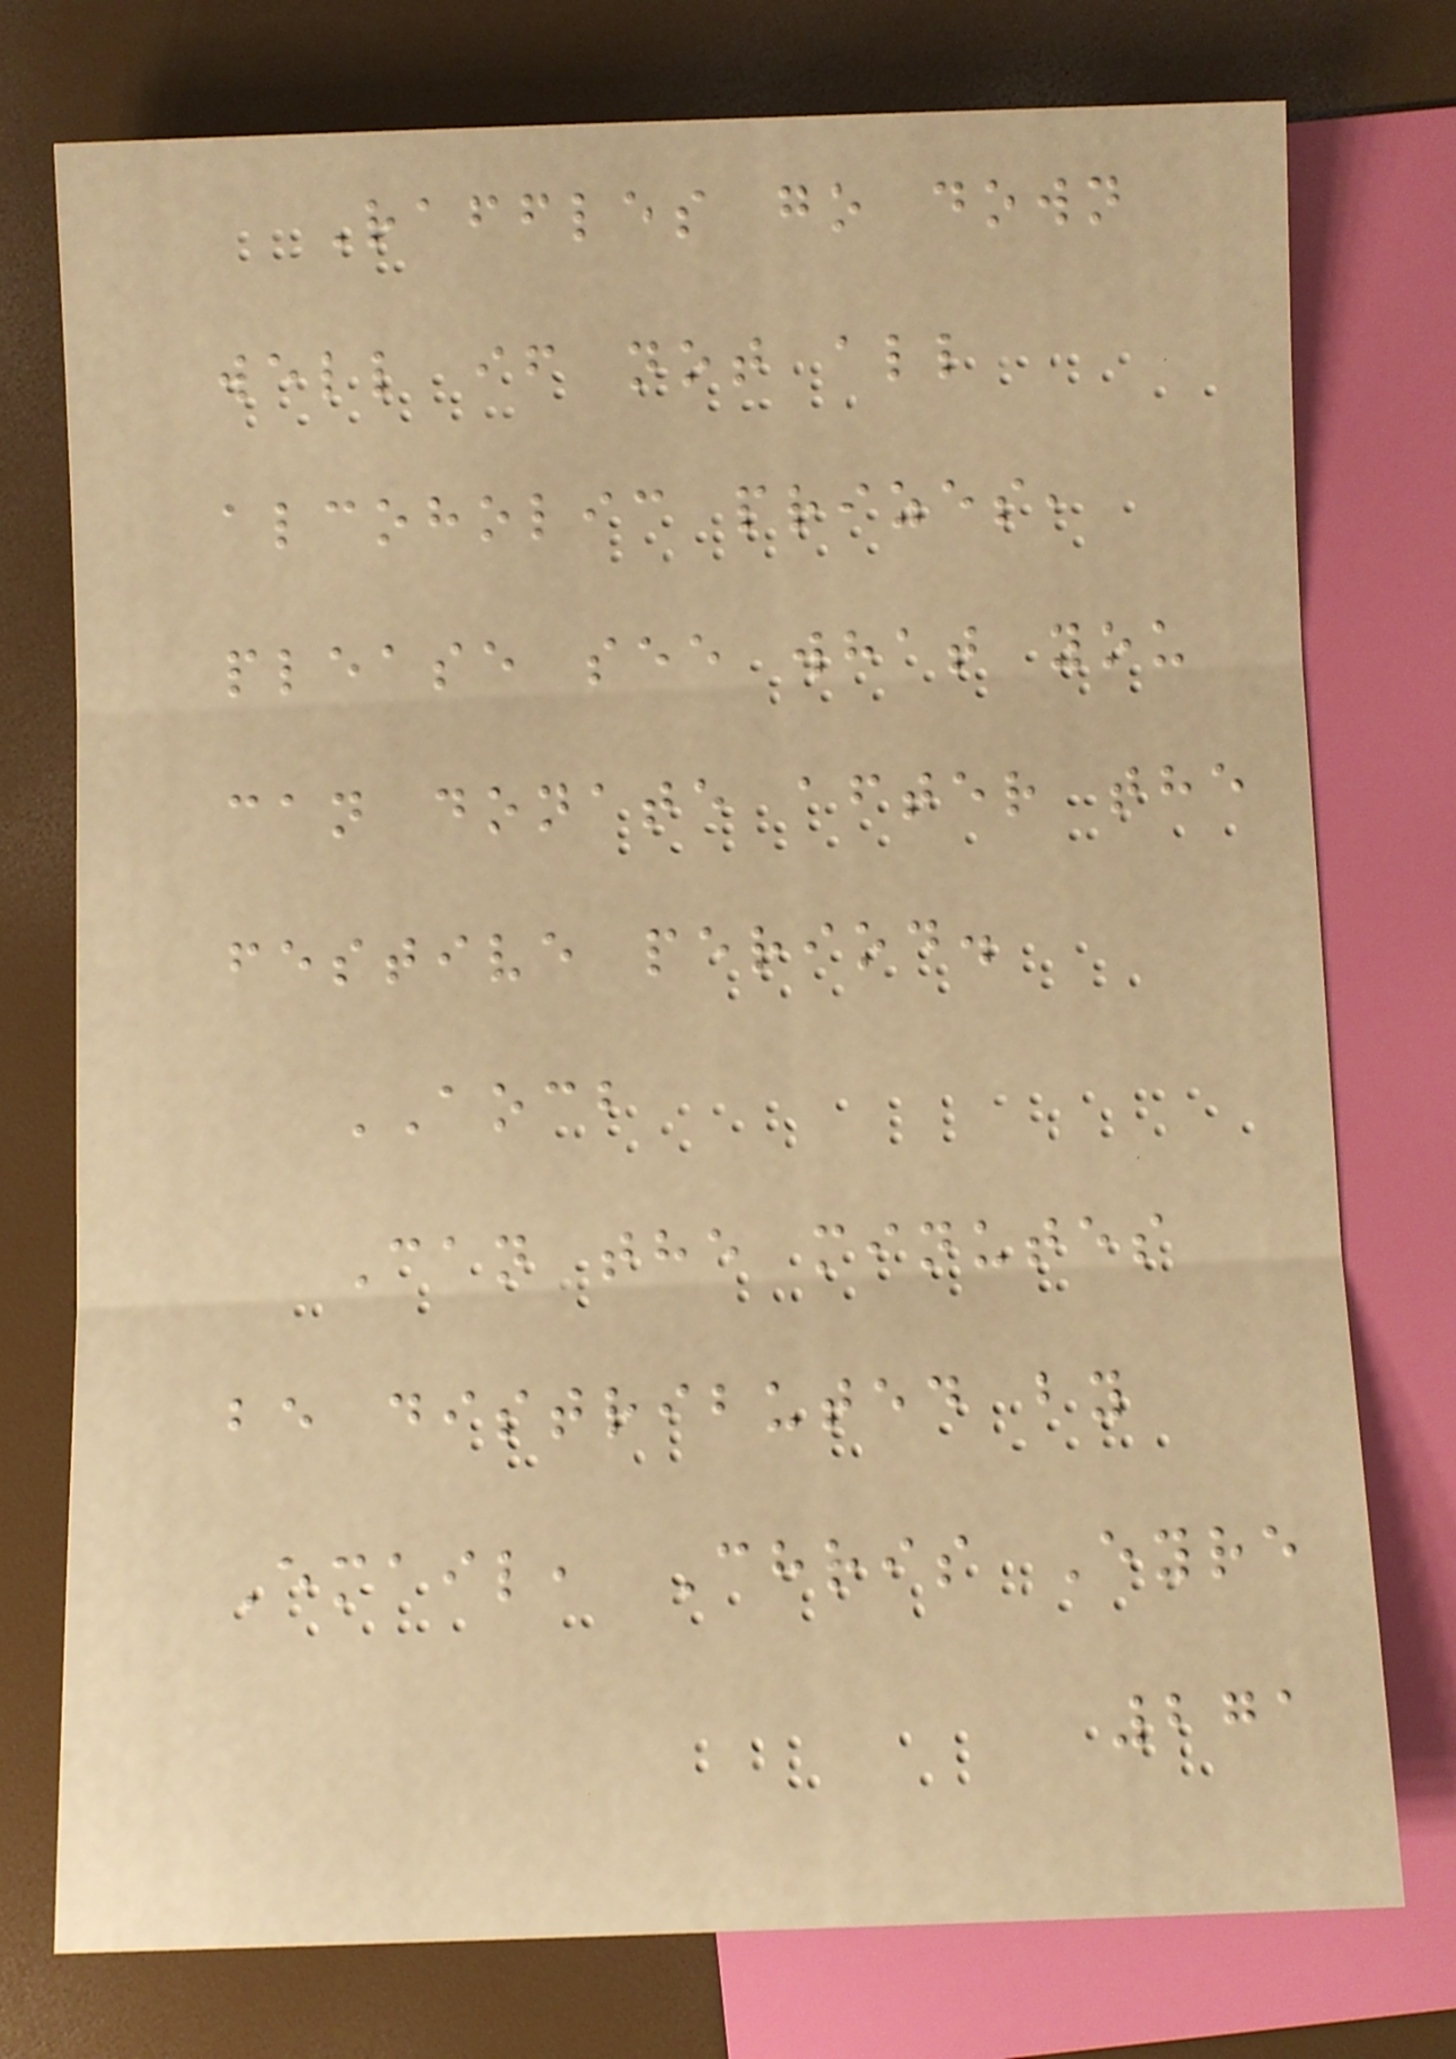Raffles go down
well if not all
alcoholic prizes,
please see what you
can donate after the
festive period.
AOCB
Can the minutes
be distributed by
Email, Chris Eyre
271
